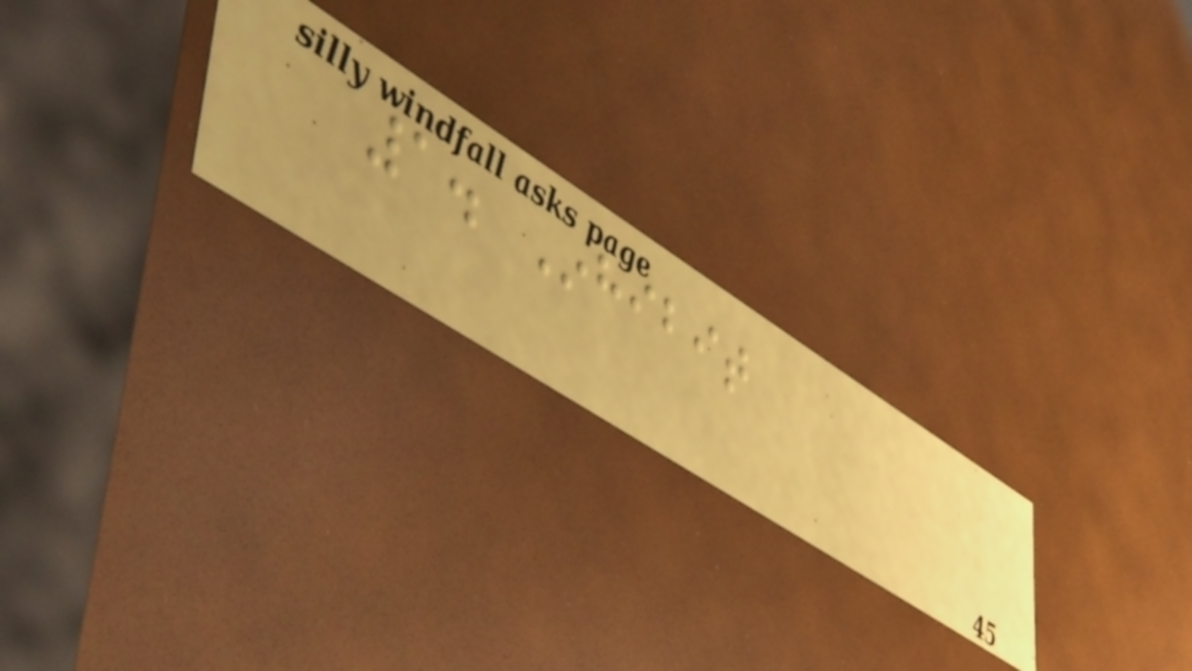1. Inhibit
